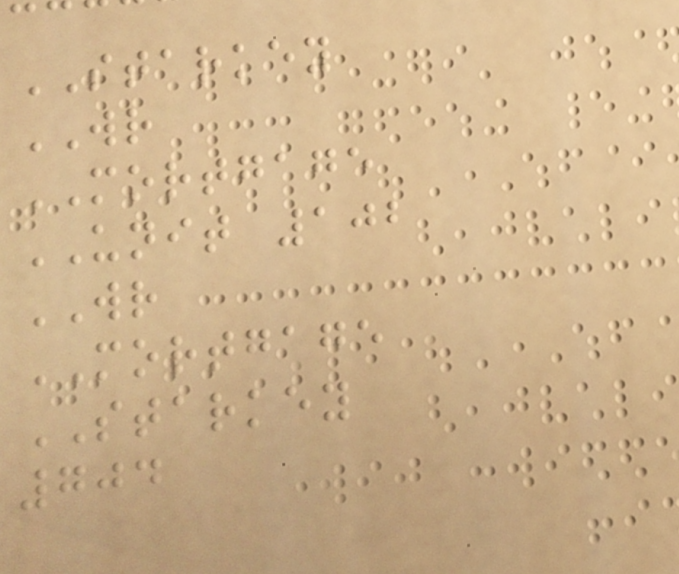STARKEY
WR
MORTGAGE
UNIT 102
WR
MORTGAGE
STARKEY
704
